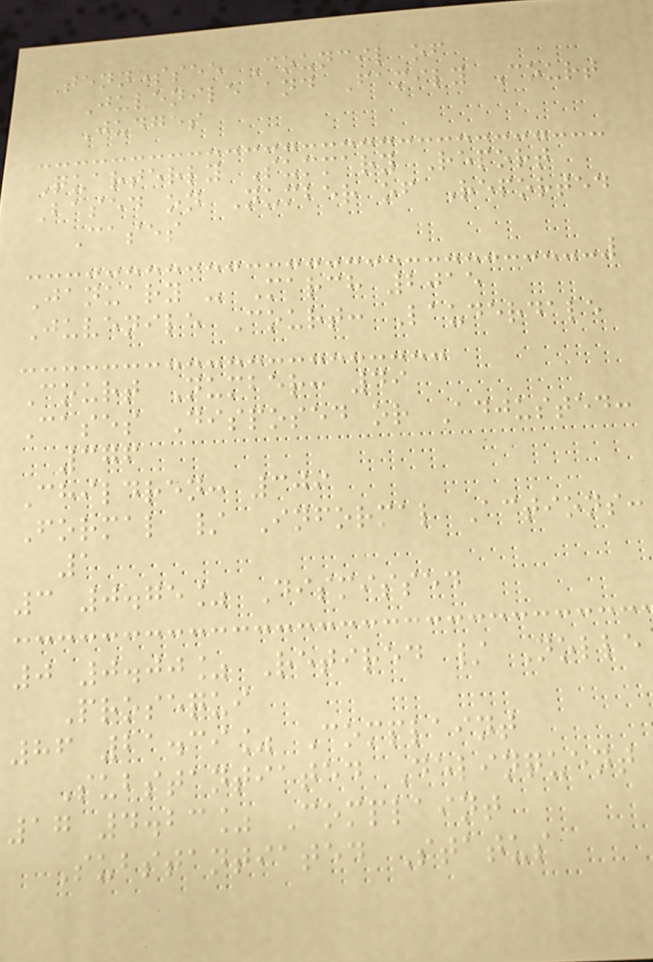Tennessee Council of
Juvenile and Family Court
Judges
Quarterly Summary Report
Based on Number of Reported
Cases
January - March 2015
Juvenile Court: Lauderdale
Court Number: 49
Cases Disposed or Adjusted:
376
Children: 309
Formal / Informal Actions:
1
3 0.75% Dismissed
0 0.00% Retired / Nolle
Prosequi
86 21.39% Complaint
Substantiated Delinquent
17 4.23% Complaint
Substantiated Status
